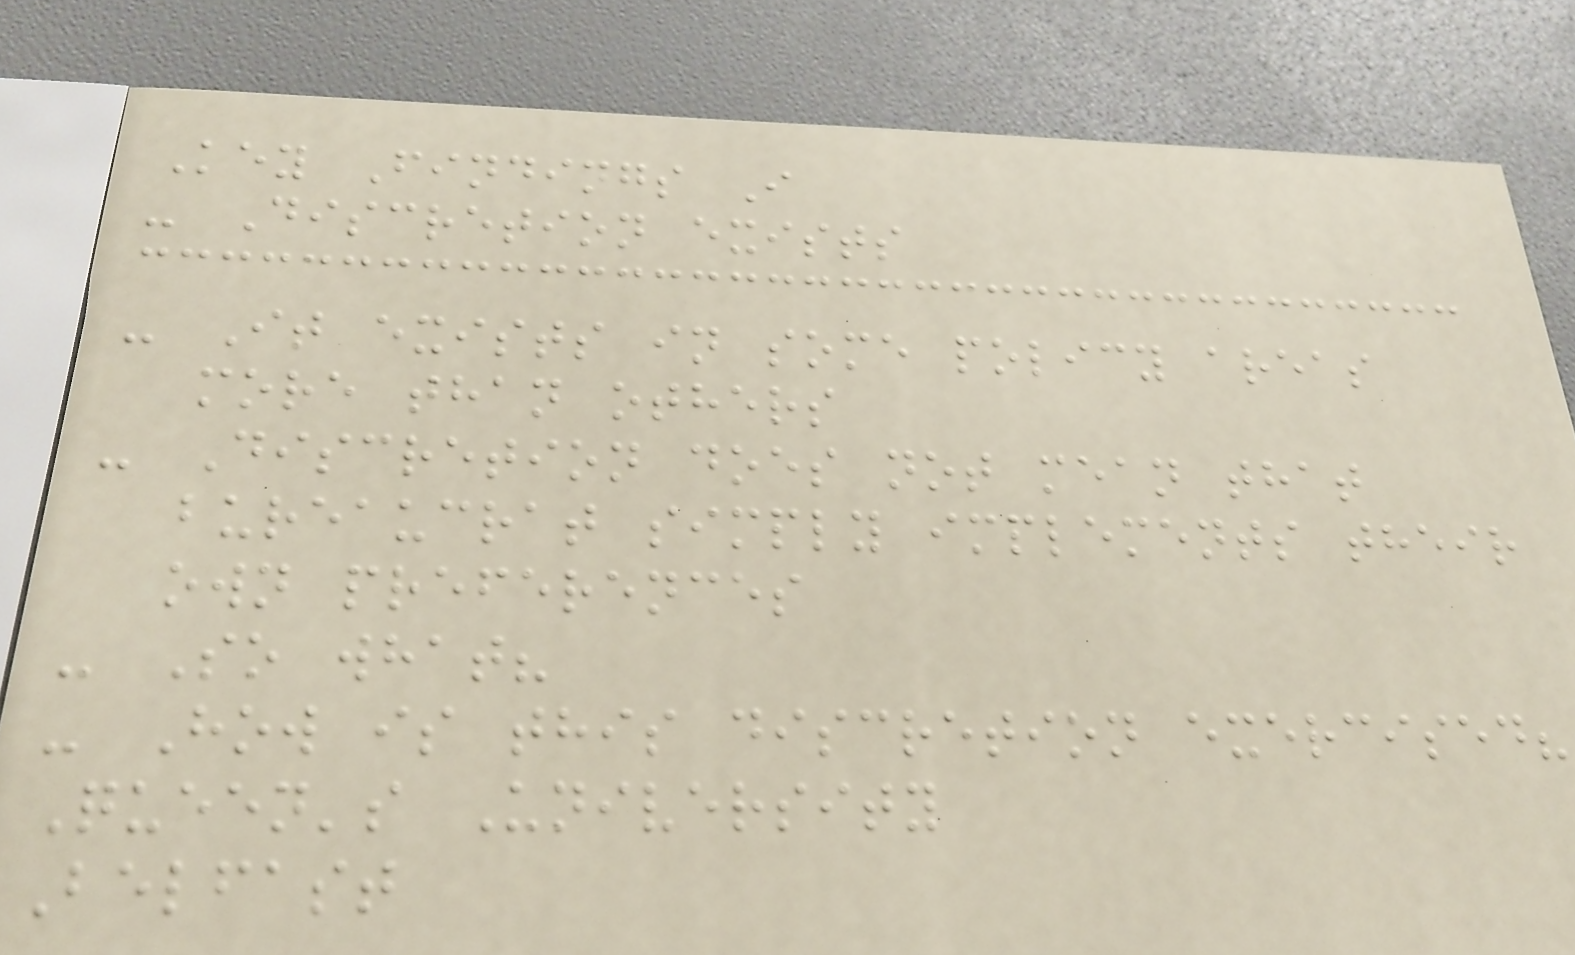Key Findings I
- Discretion exists
- It exists in some policy areas
more than others
- Discretion does not mean that
bureaucrat simply implements their
own preferences
- So what?
- How is this discretion exercised?
Queen's University
Belfast
